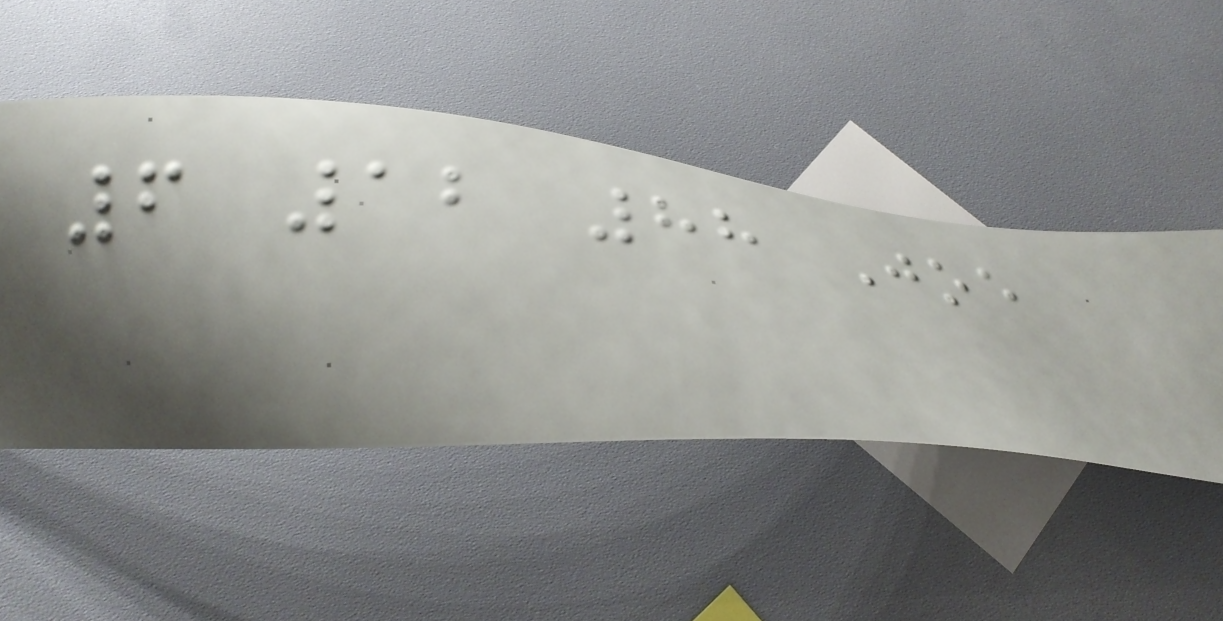6 12 88 Joe
